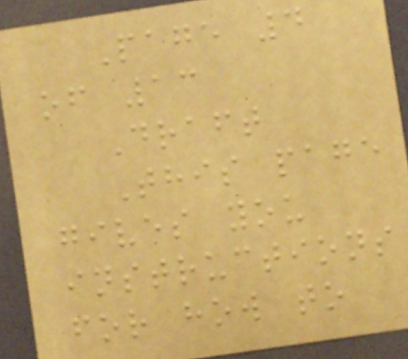Page 4
of 13
Draft
This page
gives you
instructions
for how to
